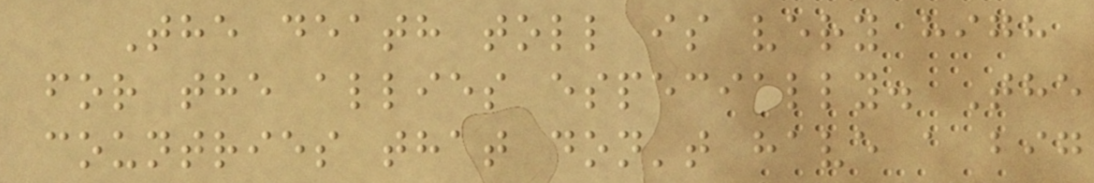The death toll is very high
for the allies especially. The
countries that don't have a big
